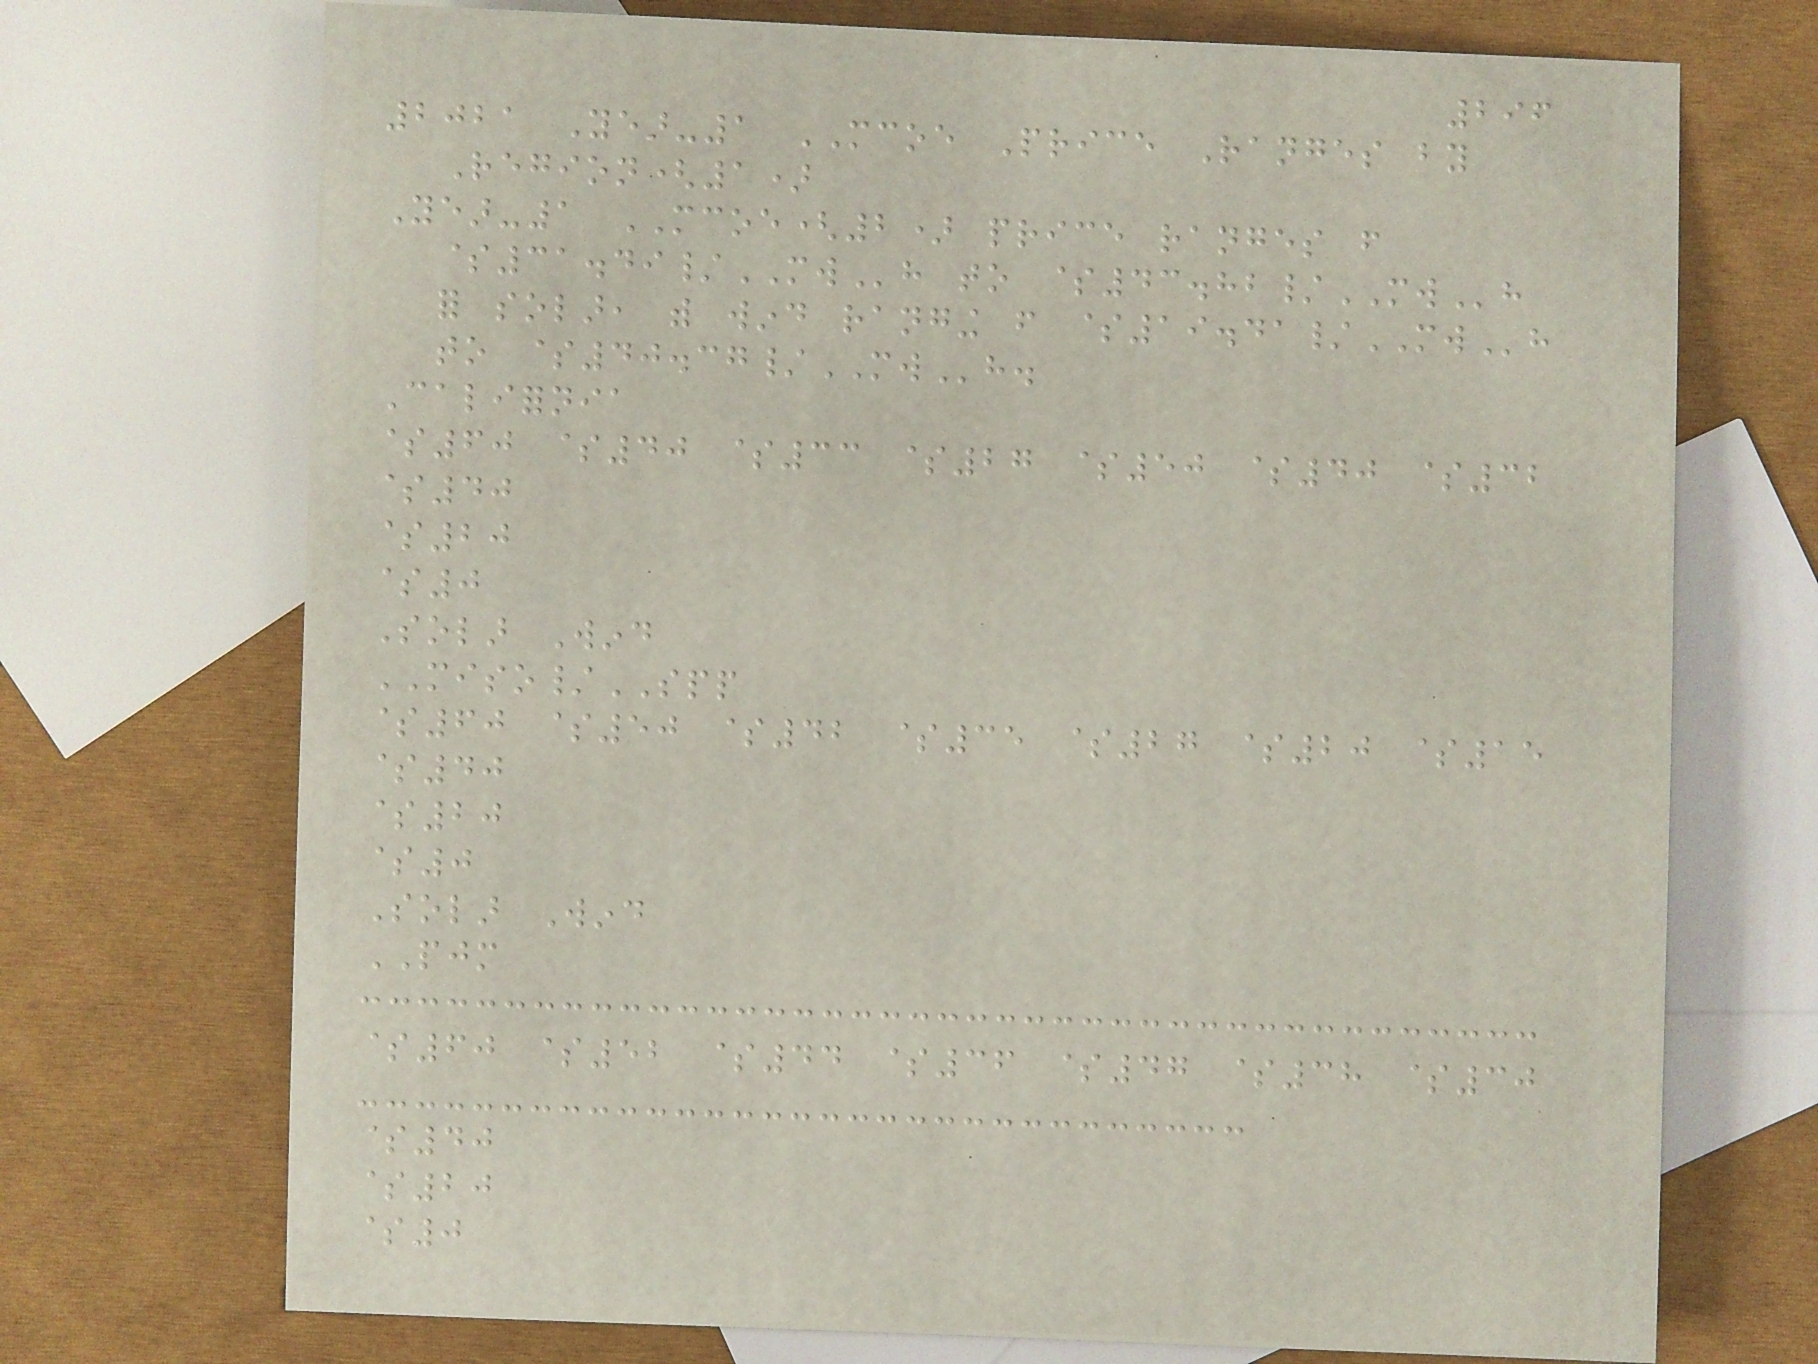296
2021 Year-1 MCOE Price Ranges by
Region(1)
Year-1 MCOE(2) price ranges from
$31.49/MWh to $43.82/MWh
for solar, with wind ranging from $19.41/MWh
to $40.37/MWh.
California
$60 $40 $33 $27 $50 $40 $32
$40
$20
$0
Solar Wind
MISO/SPP
$60 $50 $42 $35 $27 $20 $15
$40
$20
$0
Solar Wind
PJM
$60 $52 $44 $36 $47 $38 $30
$40
$20
$0
